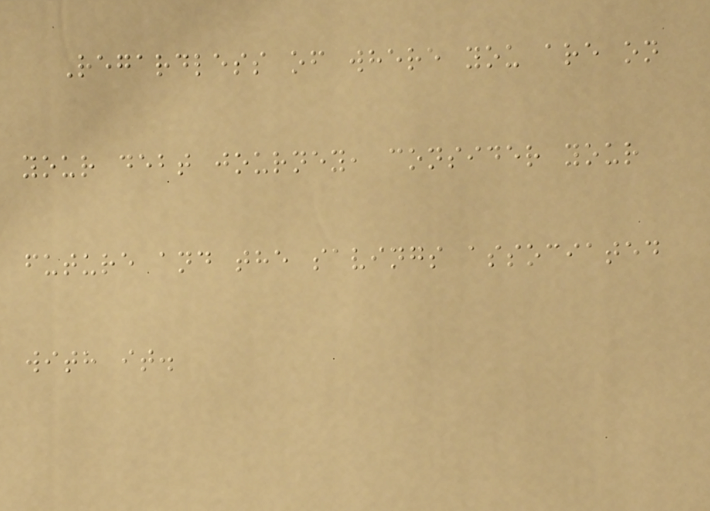Regardless of where you are on
your debt journey, consider your
future and the savings associated
with it.
